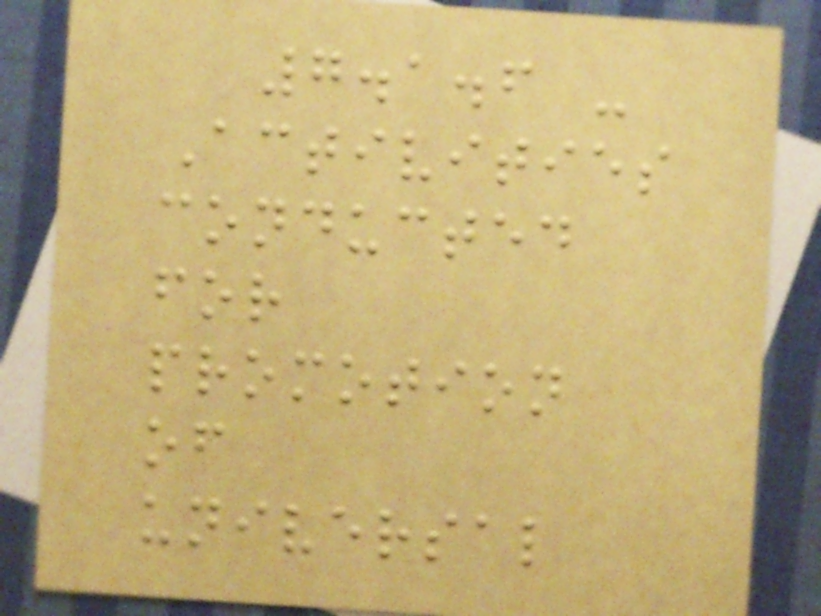7.1.6 -
Activities
conducted
for
promotion
of
universal
